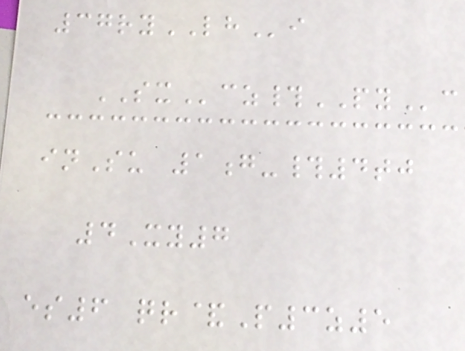37ryLHi
SXcz#PYc
inSu 1g-#4tj
4Xy7
es6 qr&P3z5
